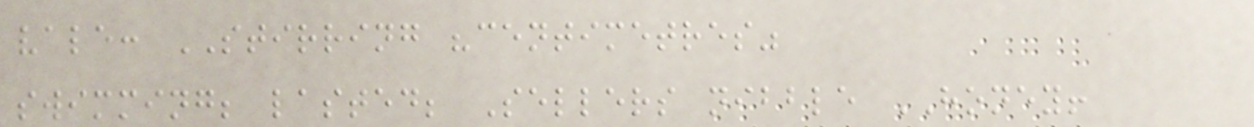vale: STIRRING "centimetres"
swimming; lasted; Sellers nibble HONEY!
